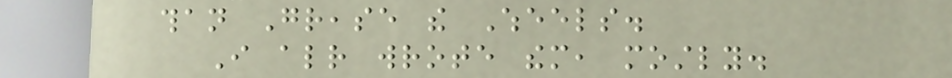than Grease the Wheels.
I already wrote them, mostly.
